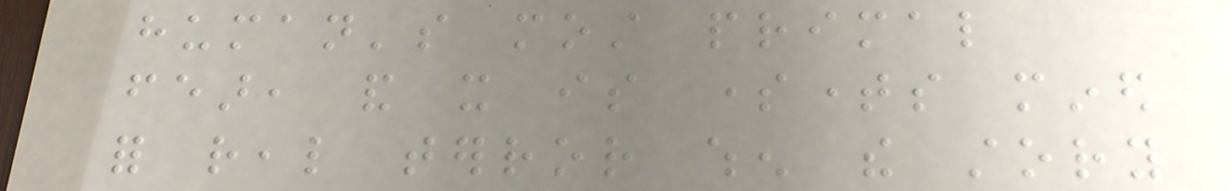human's most primal
fear, and it is sometimes mined
for real terror when the story
